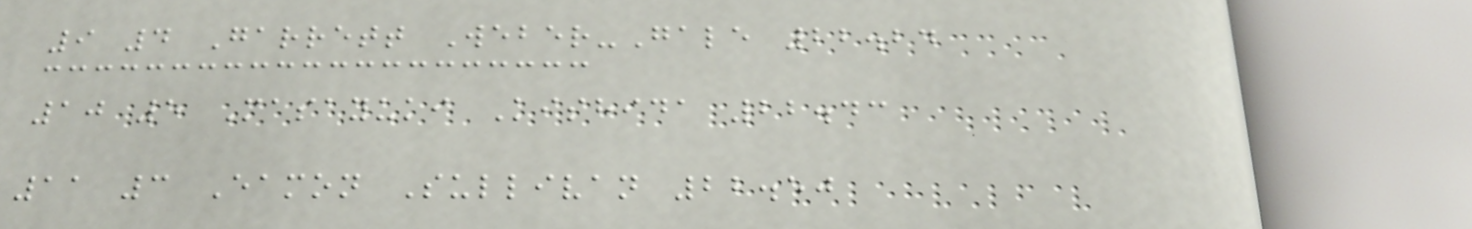9 4 Garrett Weber-Gale 22.24
10 5 Masayuki Kishida 22.43
11 3 Eamon Sullivan 22.50
